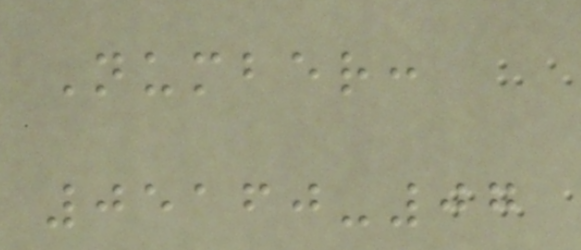Number:
05160-07
